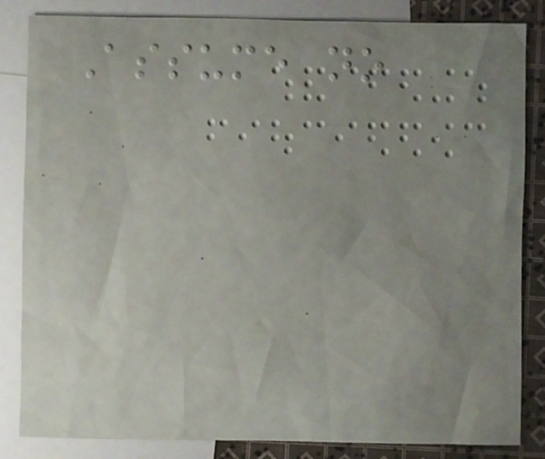Assume no
